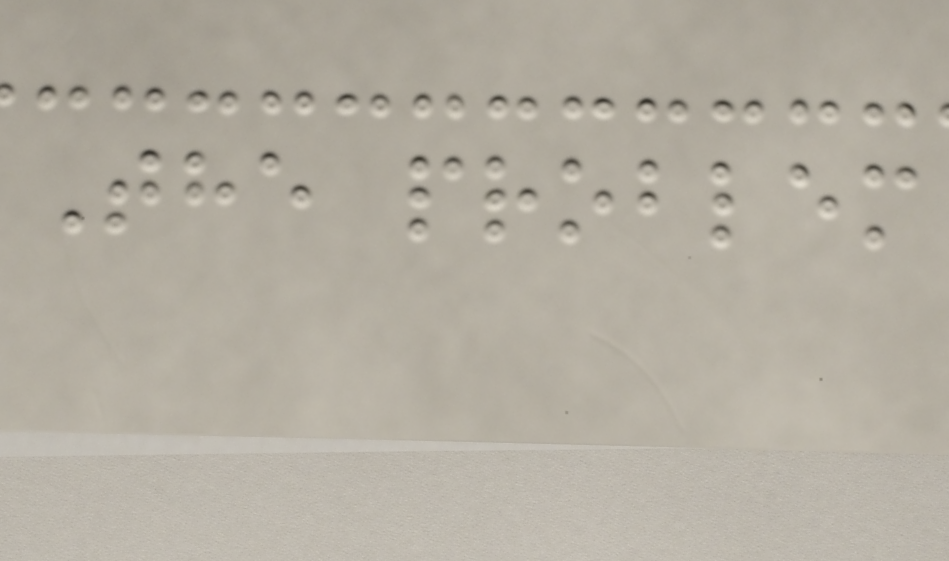The problem
